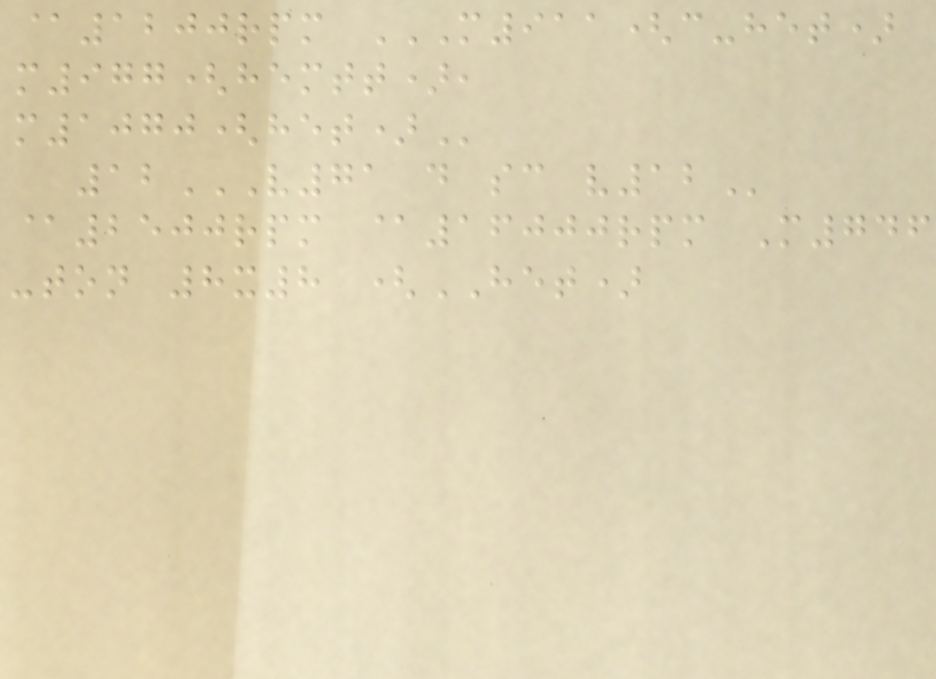@1200rpm M911(C-HET)
M977(HEMTT),
M1070(HET)
12V71 D SC V12
@2500rpm @16000rpm M746
-ton 8x8 (HET)
